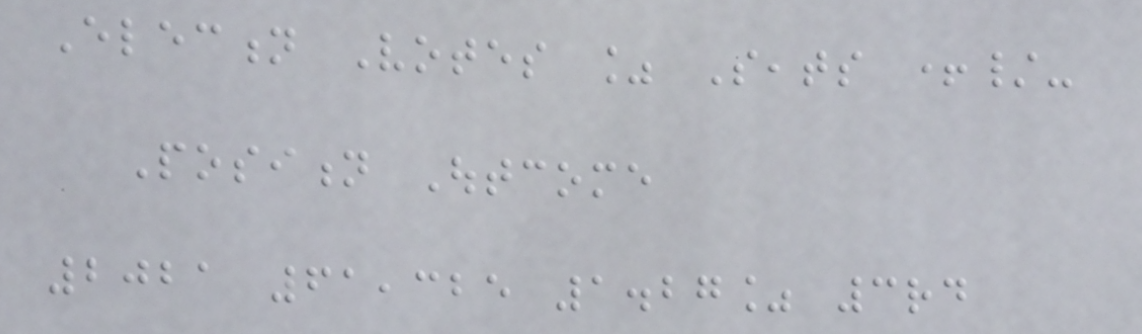Election Votes % Seats +/-
Position Outcome
2021 61,325 1.27% 3rd
